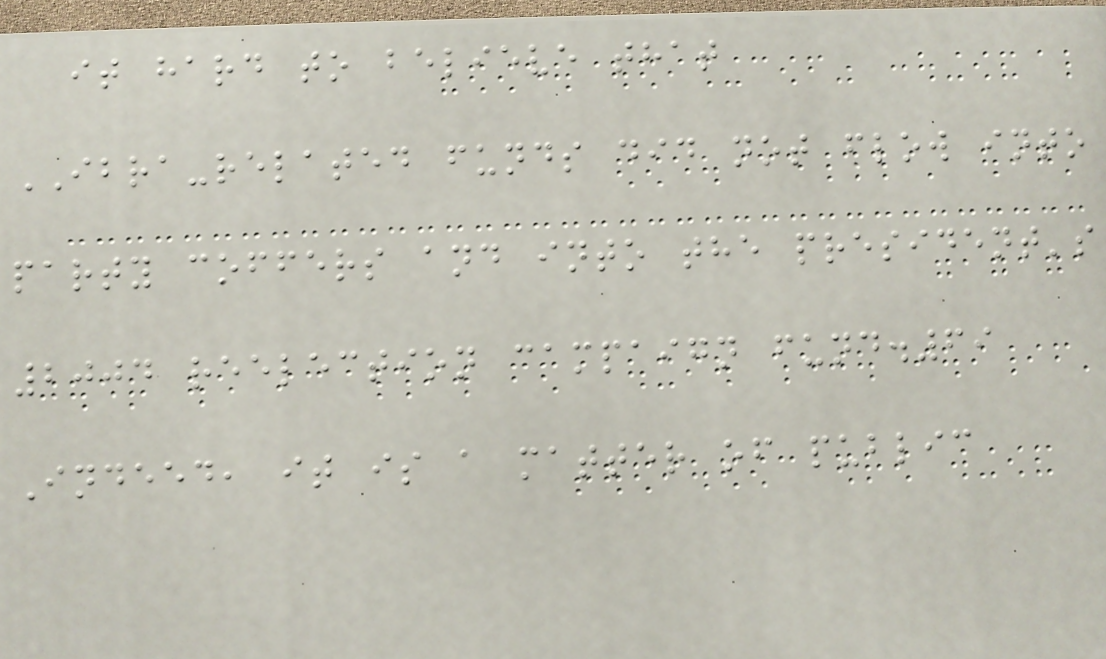it hard to believe that
IBRA-related funds did not flow into
party coffers and into the president's
2004 reelection campaign fund.69
Indeed, it is a matter of public
